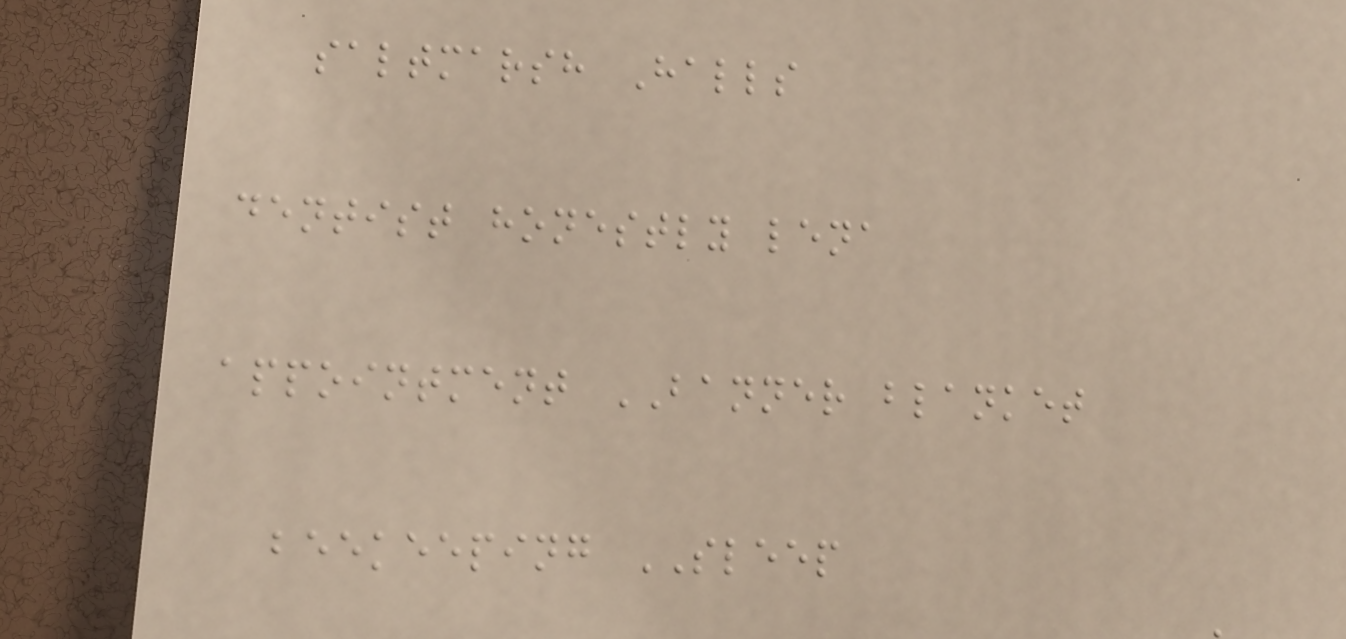saltmarsh Halls
dentist honestly lena
appointment BANNER blanket
beekeeping SLEEP
